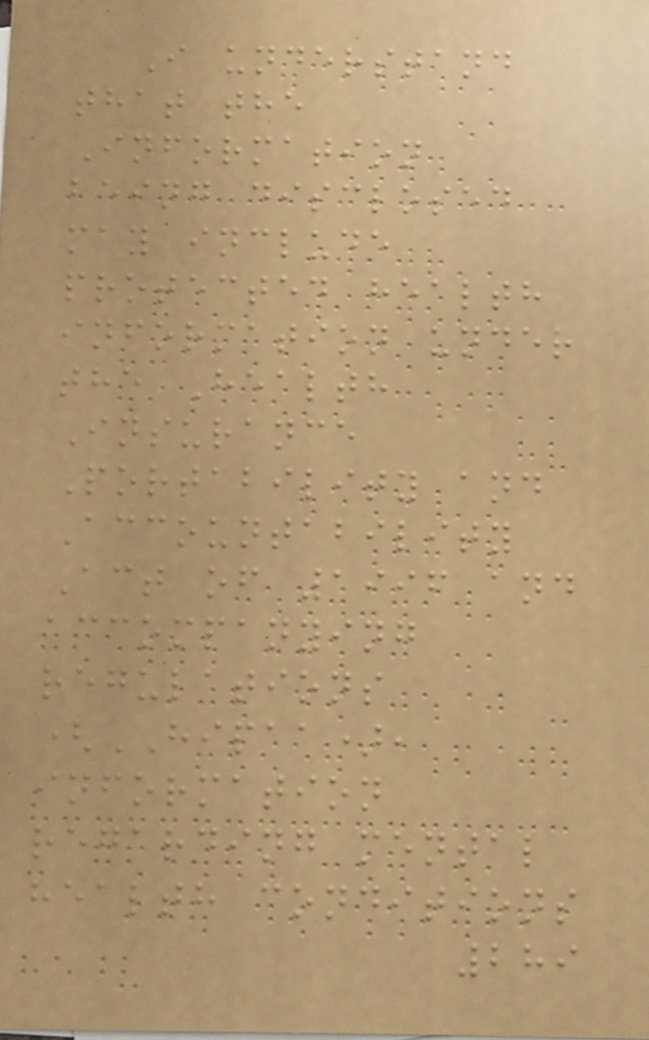I understand
that the
Information
being disclosed
may include
protected health
information under
the Health
Insurance
Portability and
Accountability
Act of 1996 and
accompanying
regulations
(HIPAA),
information
regarding mental
health conditions
289
